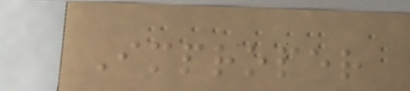Improper
